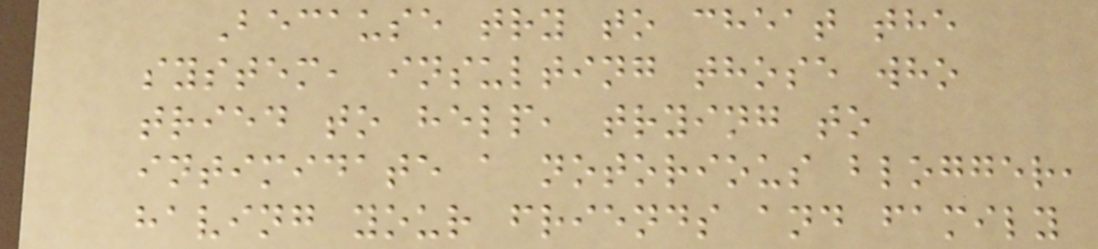Because try to cheat the
system, insulting those who
tried to help, trying to
intimidate a notorious blogger,
having your friends and family
